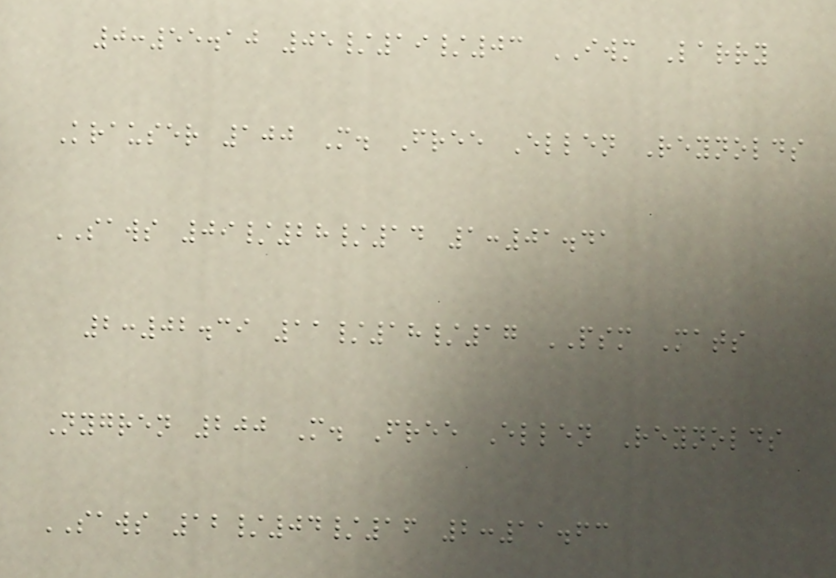0:55.10 05/19/03 IWM Larry
Krauser 100 M. Free Ellen Reynolds
SAWS 09/28/14 1:01.41
2:02.39 11/18/17 PSM Mats
Nygren 200 M. Free Ellen Reynolds
SAWS 12/04/16 2:11.63
